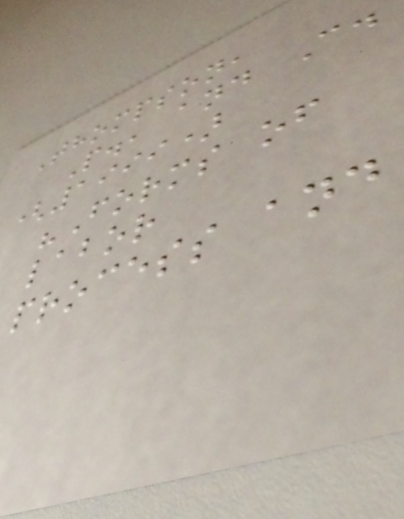Thompson,
P., and C.
(1999)
"Forms of
labor
process and
